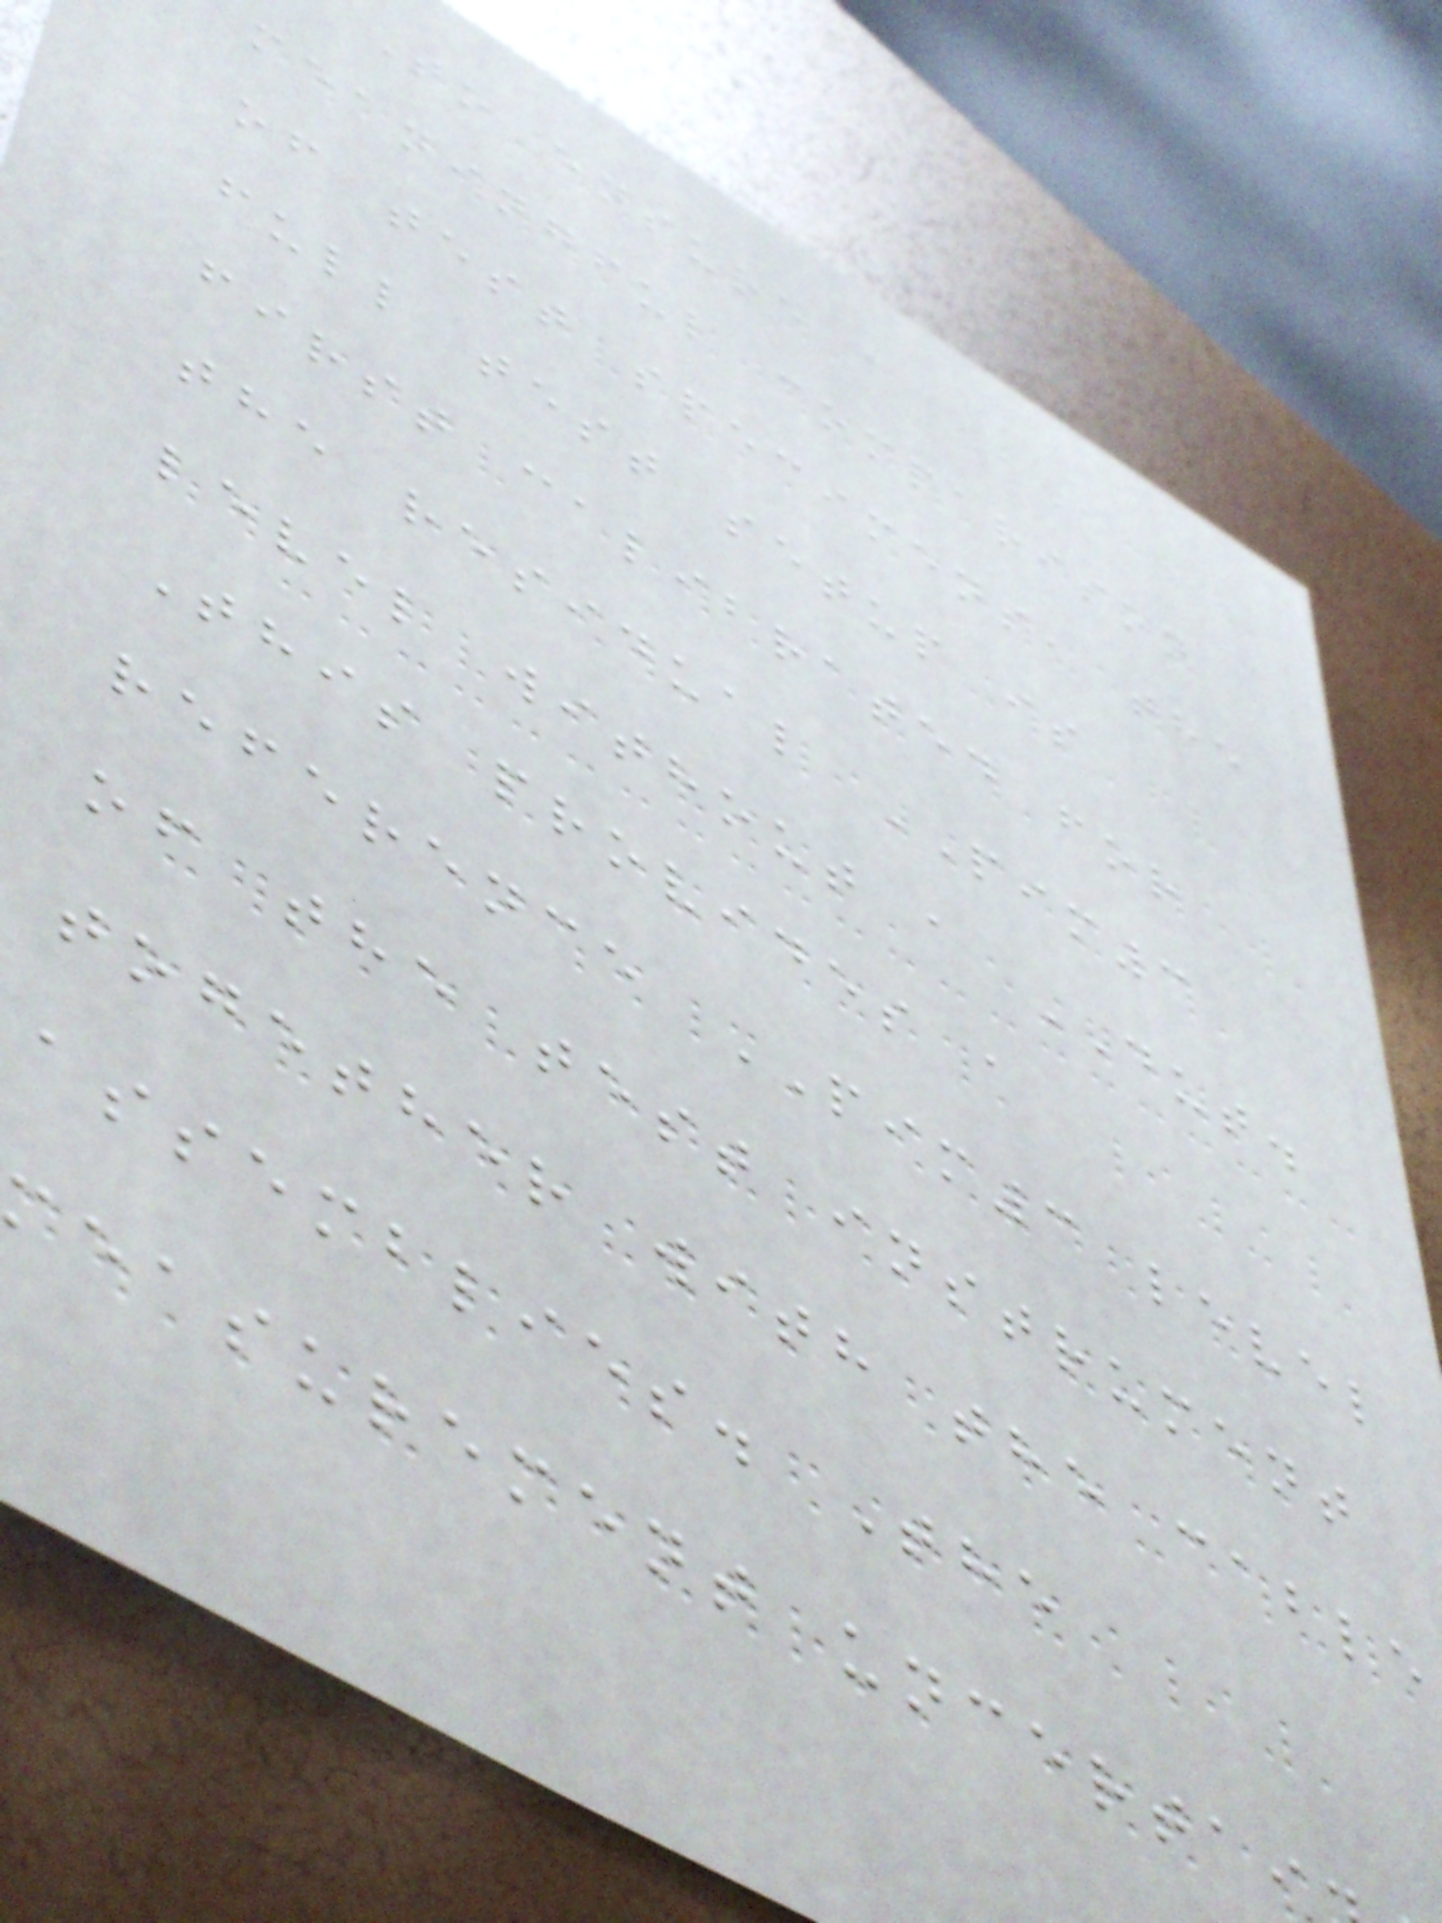To ensure a
meaningful comparison
of test specimens, the
full test setup is
first calibrated for
the residual PIM3
level without a DUT.
This provides a
reference PIM3 level
of the test instrument
together with the cable
assemblies. The
easurement uncertai
